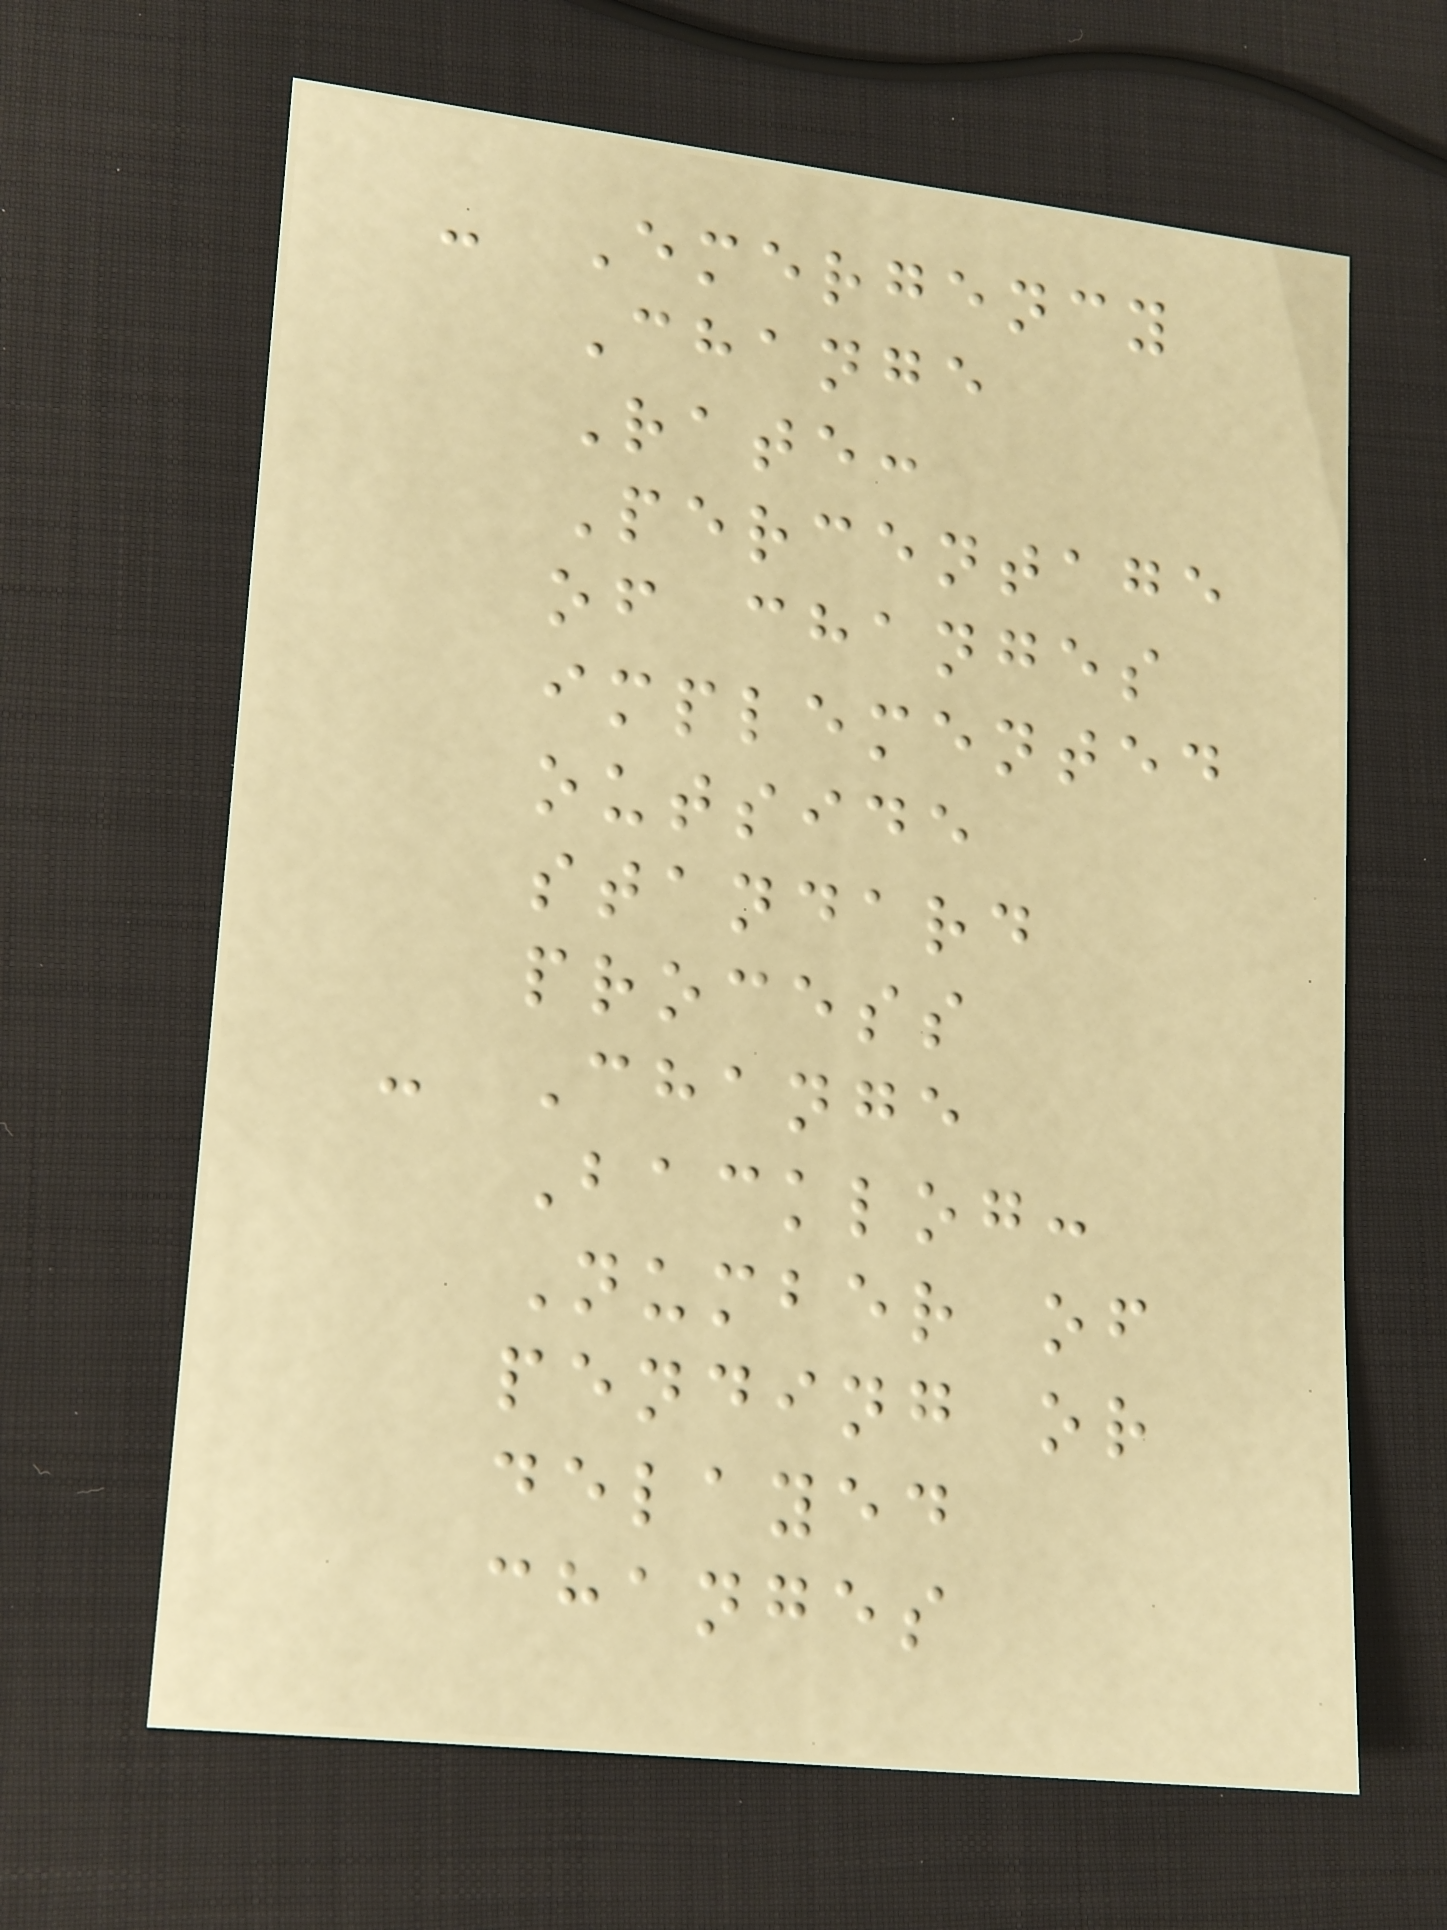- Emergency
Change
Rate:
Percentage
of changes
implemented
outside
standard
process
- Change
Backlog:
Number of
pending or
delayed
changes
